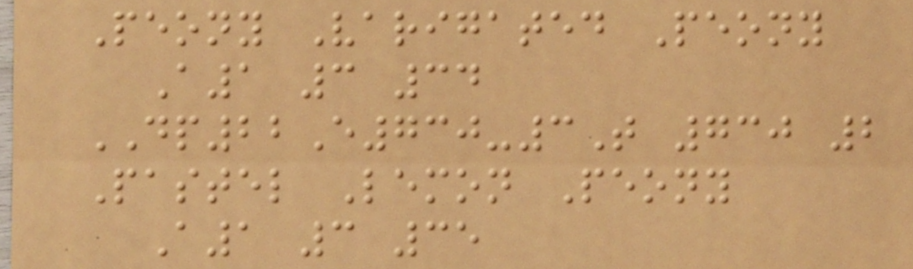Peony Varigated Peony
A1 3 34
DP22E730-3T 730 2
Pastel Lemon Peony
A1 3 35
